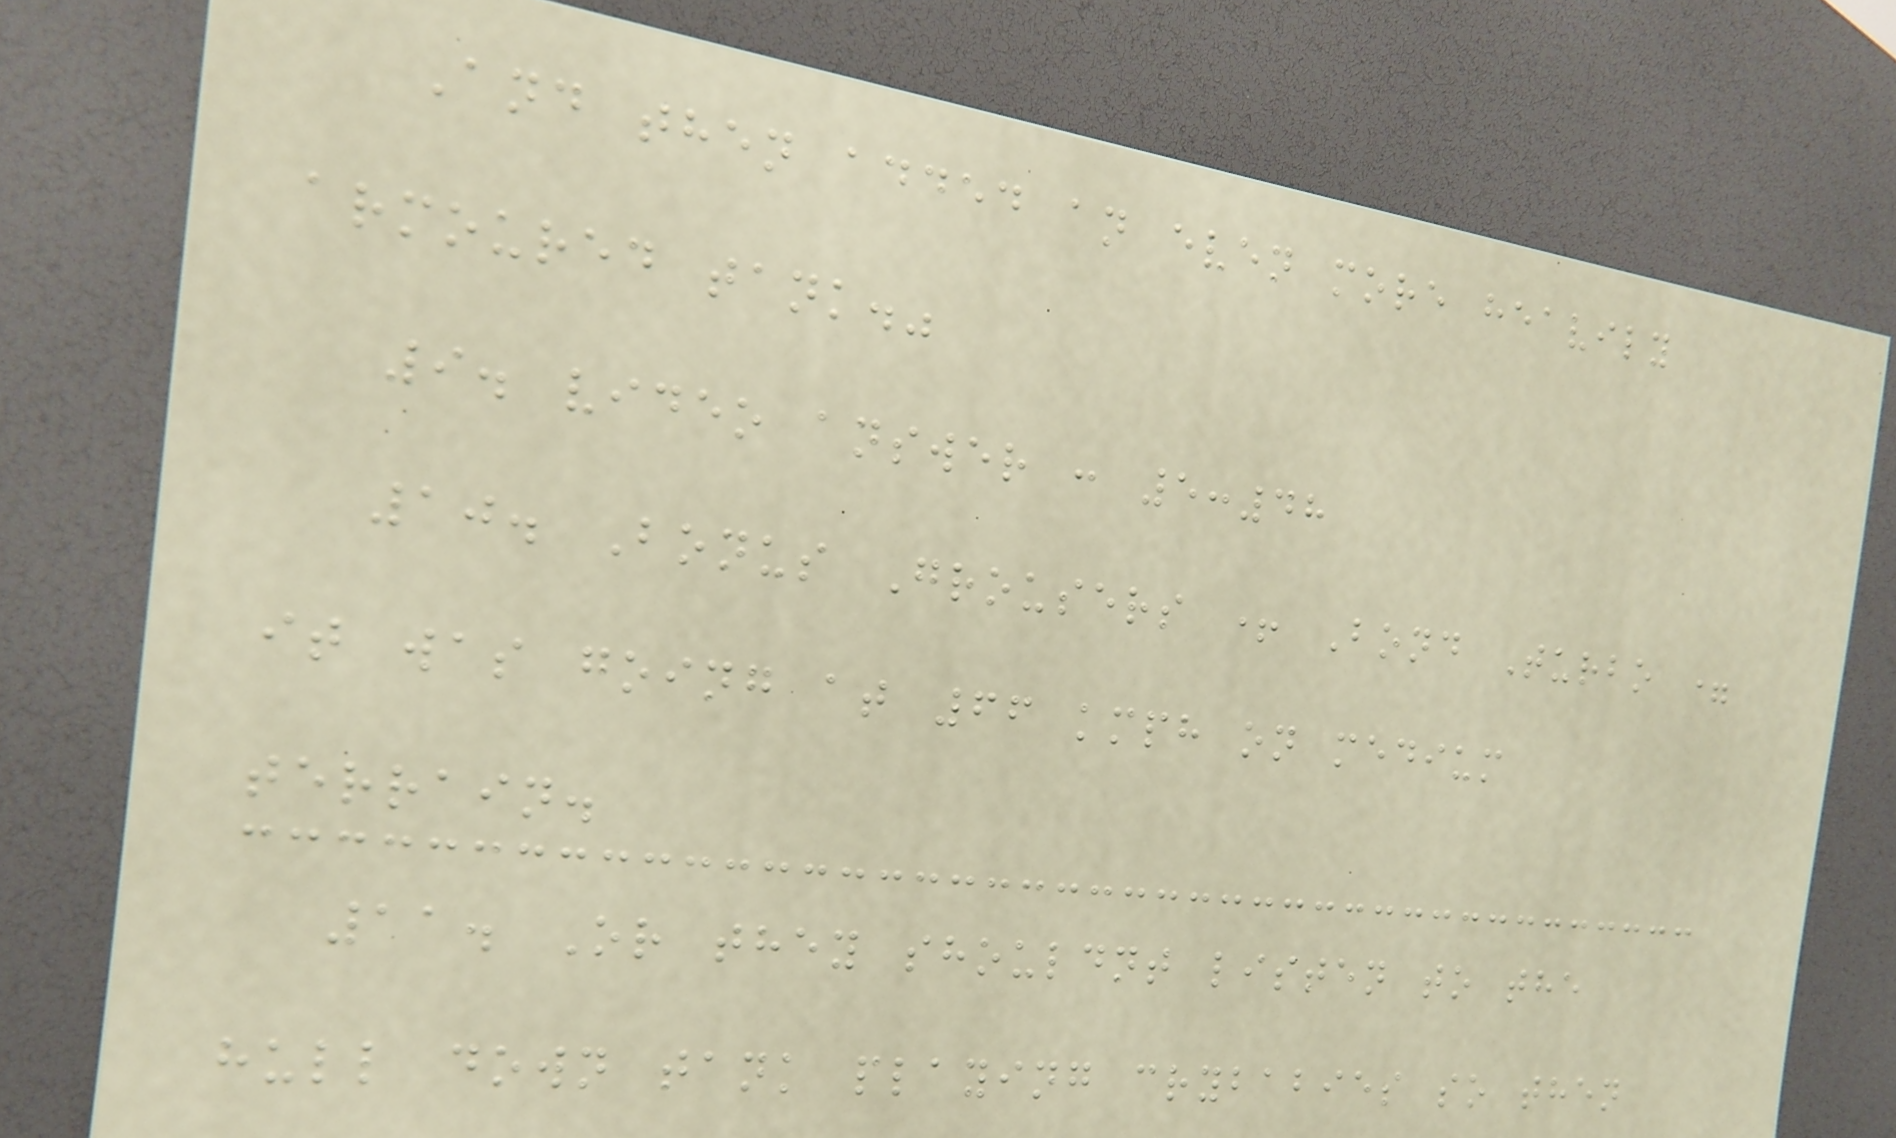And then added an even more heavily
armoured tank."
9. video answer : 5:48
10. Bonus Grousers + Bond Turbo =
it was going at 66 kmph on medium
terrain.
11. Or they shouldnt listen to the
hull down tank playing crybabies so then
